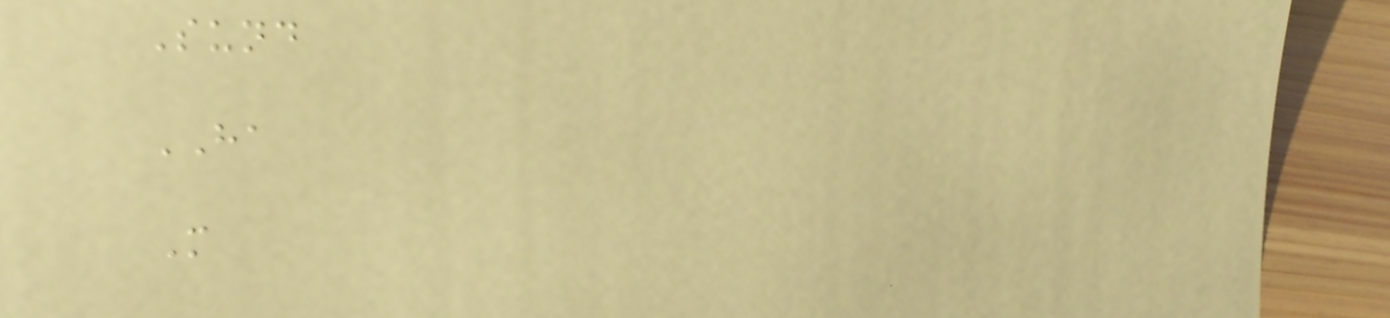Sund
HA
M
